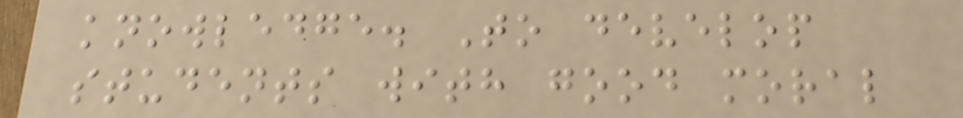knowledge. To develop
students with good moral
